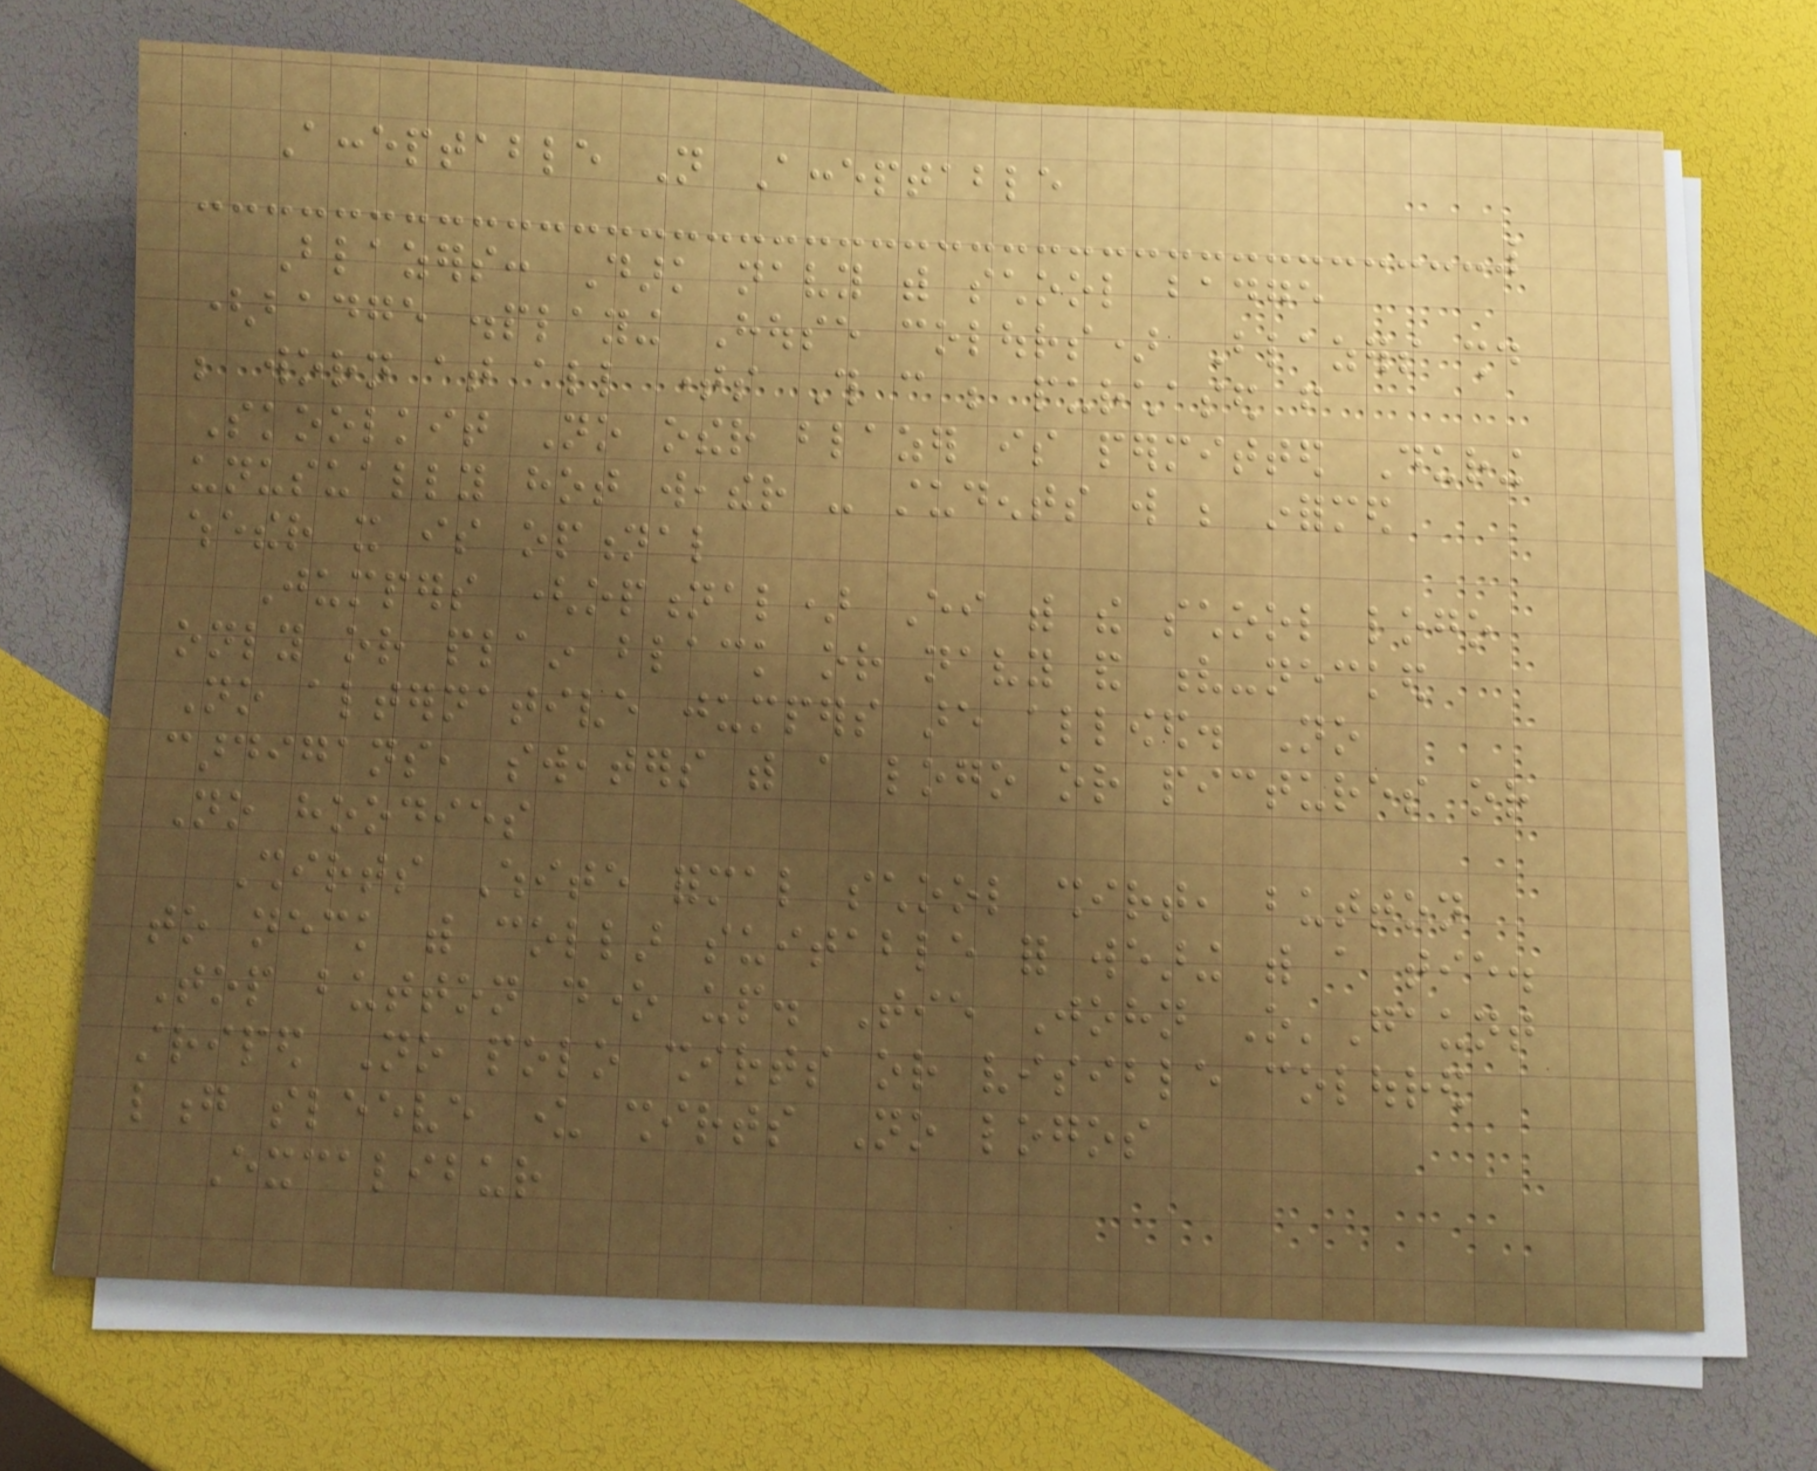Acceptable Not Acceptable
Blazers: Dark navy with school badge
(badge displaying House colours) Blazers should
be worn at all times This can be purchased from
Skoolkit No other blazer is permitted During
unusually hot weather - students will be informed
whether it is optional
Jumpers (optional) Either with the school logo
only or plain black or navy and v-necked
No alternative jumpers are allowed. No
cardigans, sweaters with a logo or pictures or
No hoodies
Shirts White formal school shirt, button
to neck with collar suitable for wearing with a tie.
Top button done up. Tie John O'Gaunt
striped No polo shirts or visible coloured
long sleeve under shirts No logos
Excalibur
